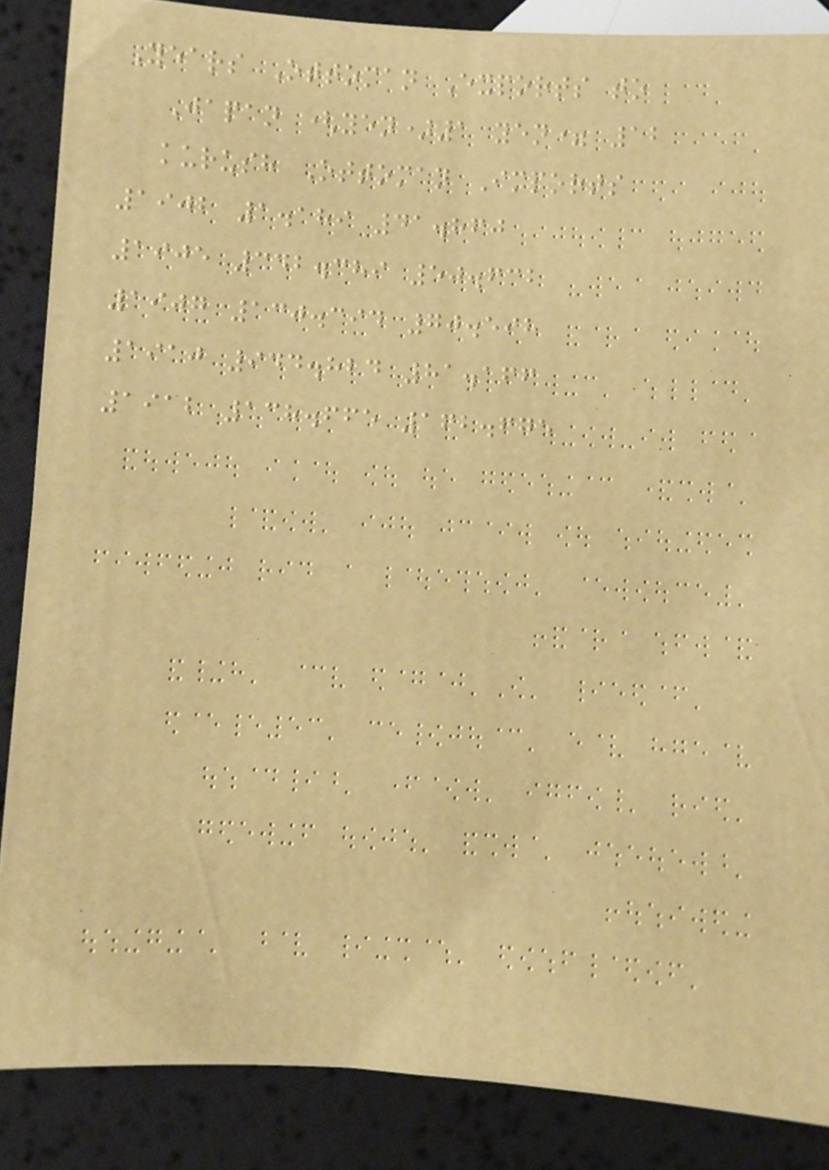Years Ottoman Exports to
Japan (yen)1 yen= 12
kurush Ottoman Imports
1902 1.189 41.860
1905 342.389 50.632
1907 130.394 70.598
1910 944.824 81.166
1912 138.665 162.675
